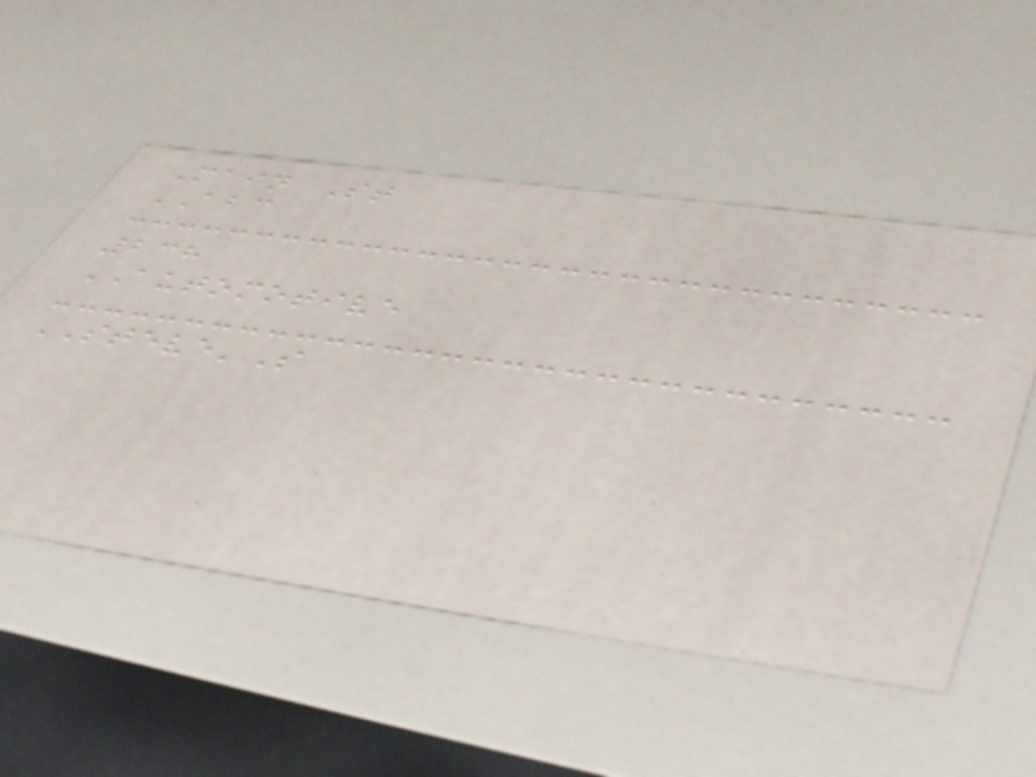Main St
ABC
238
AUTOMOTIVE
STEVE'S
